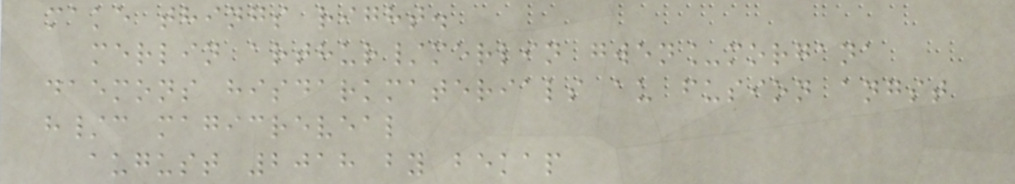make things right.
merlin arthur/merlin gwen_morgana
daemons hisdarkmaterials au fusion angst
h/c magicreveal
august 2018 by bekap
